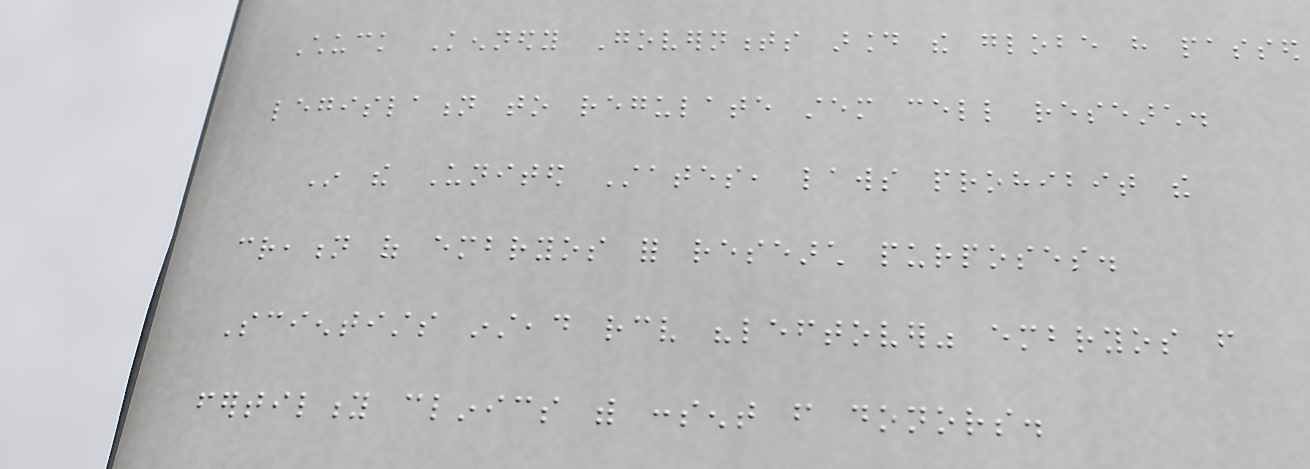Chuck Kennedy Governments around the globe have passed
legislation to regulate stem cell research.
In the United States, laws prohibit the
creation of embryos for research purposes.
Scientists instead receive "leftover" embryos from
fertility clinics with consent from donors.
